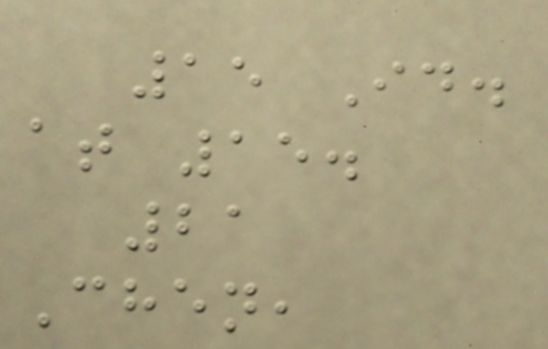15 Id.
at 15.
21
Chen,
